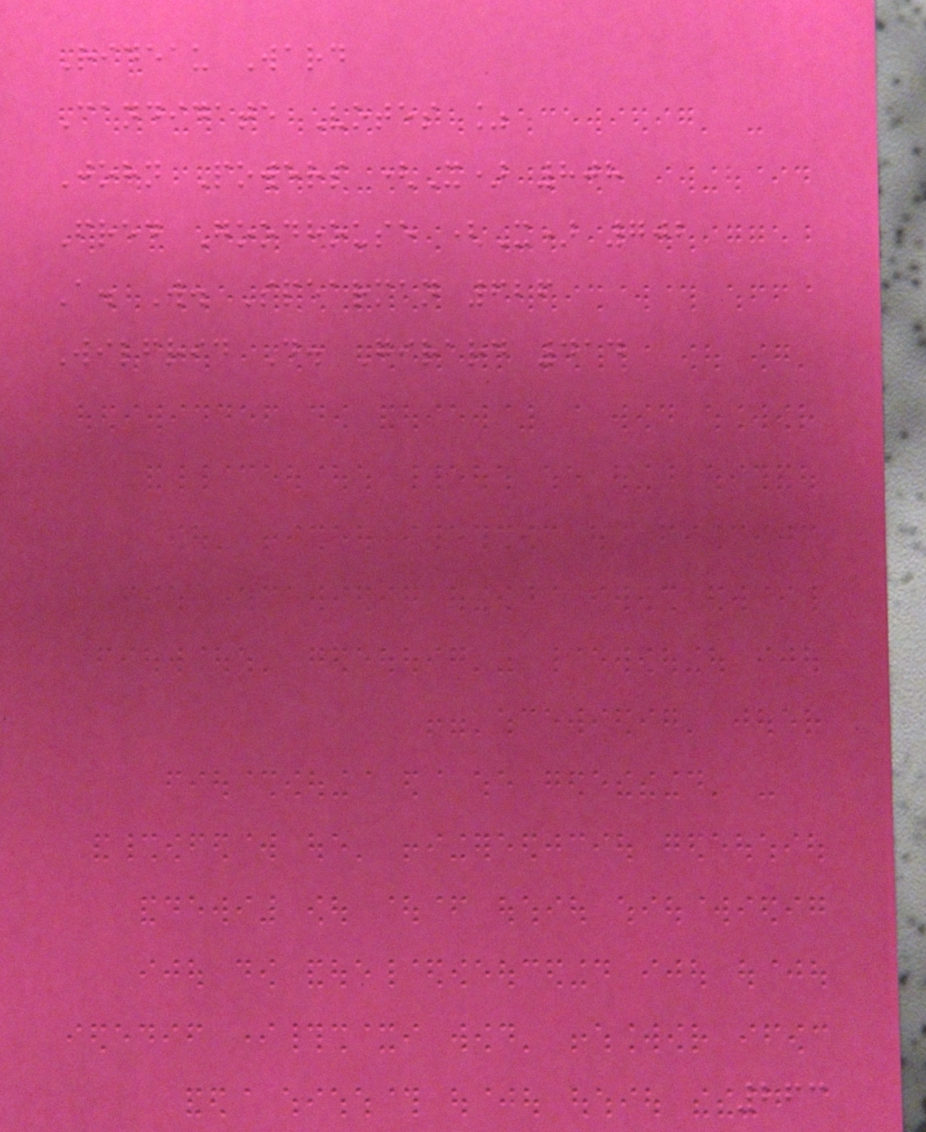Rideau Ward
Candidate Votes %
John Powers (X) 808
Fred Goodhouse (X) 702
A. W. Spearman 626
Wilfrid D. Girard 414
263
